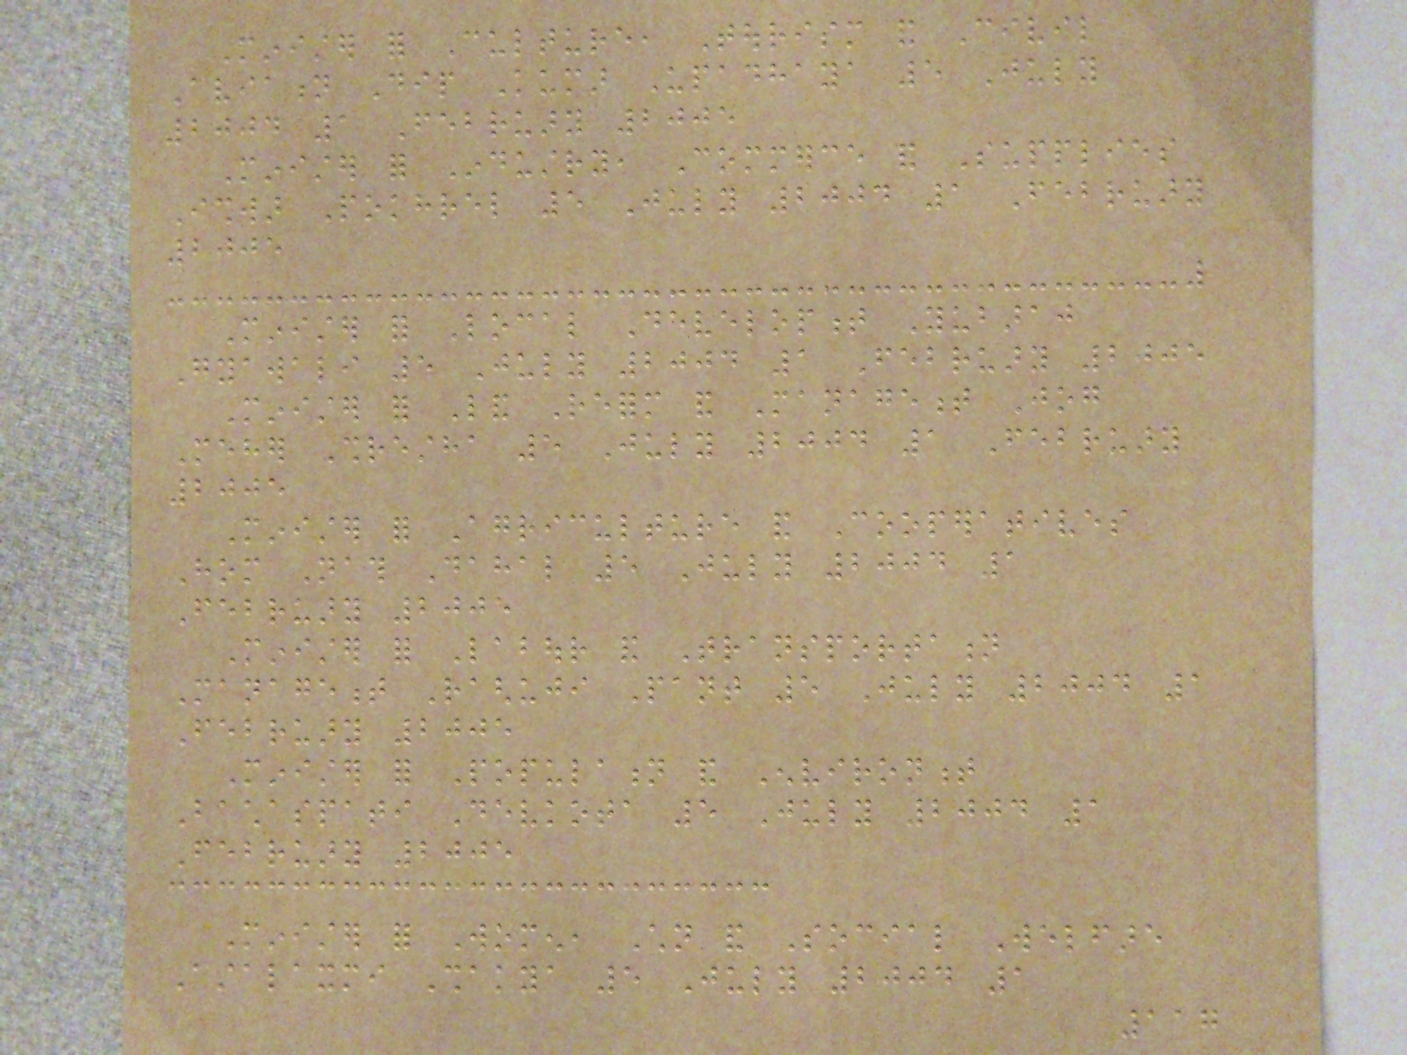Minister for Culture, Tourism and Civil
Aviation Dip Kumar Upadhaya 5 July
2004 1 February 2005
Minister for Industry, Commerce and Supplies
Ishwar Pokhrel 5 July 2004 1 February
2005
Minister for Local Development Yubaraj
Gyawali 5 July 2004 1 February 2005
Minister for Land Reform and Management Jog
Meher Shrestha 5 July 2004 1 February
2005
Minister for Agriculture and Cooperatives
Hom Nath Dahal 5 July 2004 1
February 2005
Minister for Labour and Transportation
Management Raghuji Pant 5 July 2004 1
February 2005
Minister for Population and Environment
Bachaspati Devkota 5 July 2004 1
February 2005
Minister for Women, Children and Social Welfare
Astalaxmi Shakya 5 July 2004 1
117
